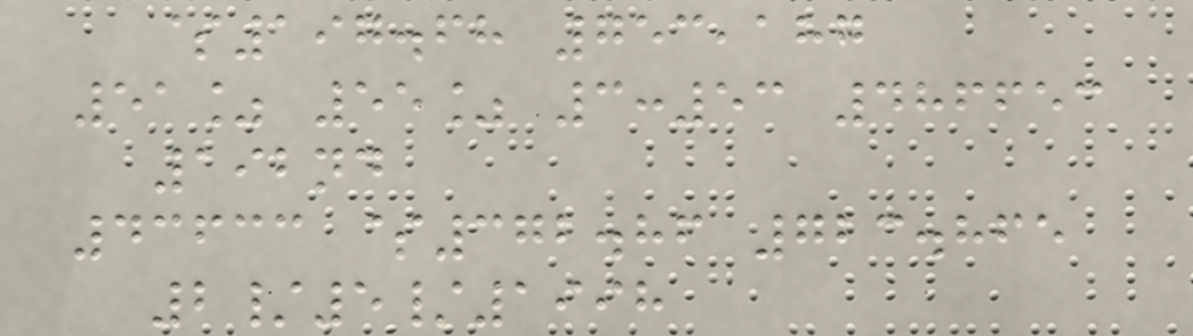$197.68 753,187
51% 55% 3:53 486653
192nd
43633 $372.86 723.865
2/5/1998
